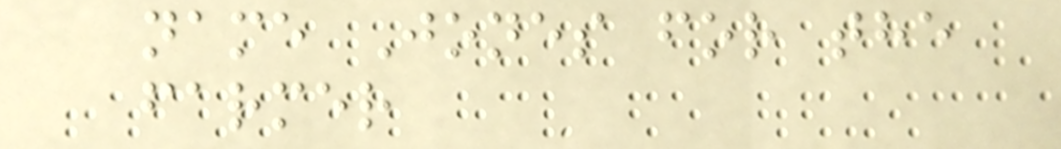name Jones for the
farmer
